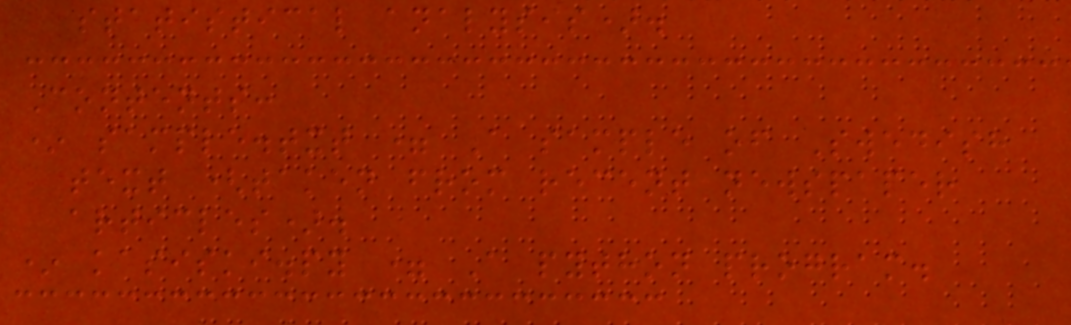statistical analysis).
Contents:
* sample.txt = A sample of Swedish
text (taken from recent newspaper
articles).
* kasiski.py = A python program.
